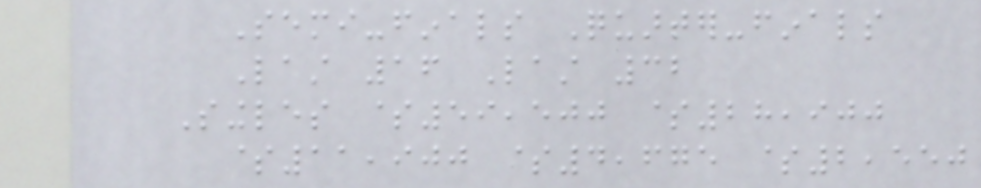Semi-finals Quarter-finals
Last 16 Last 32
Singles $59,500 $28,900
$11,900 $4,675 $2,550
